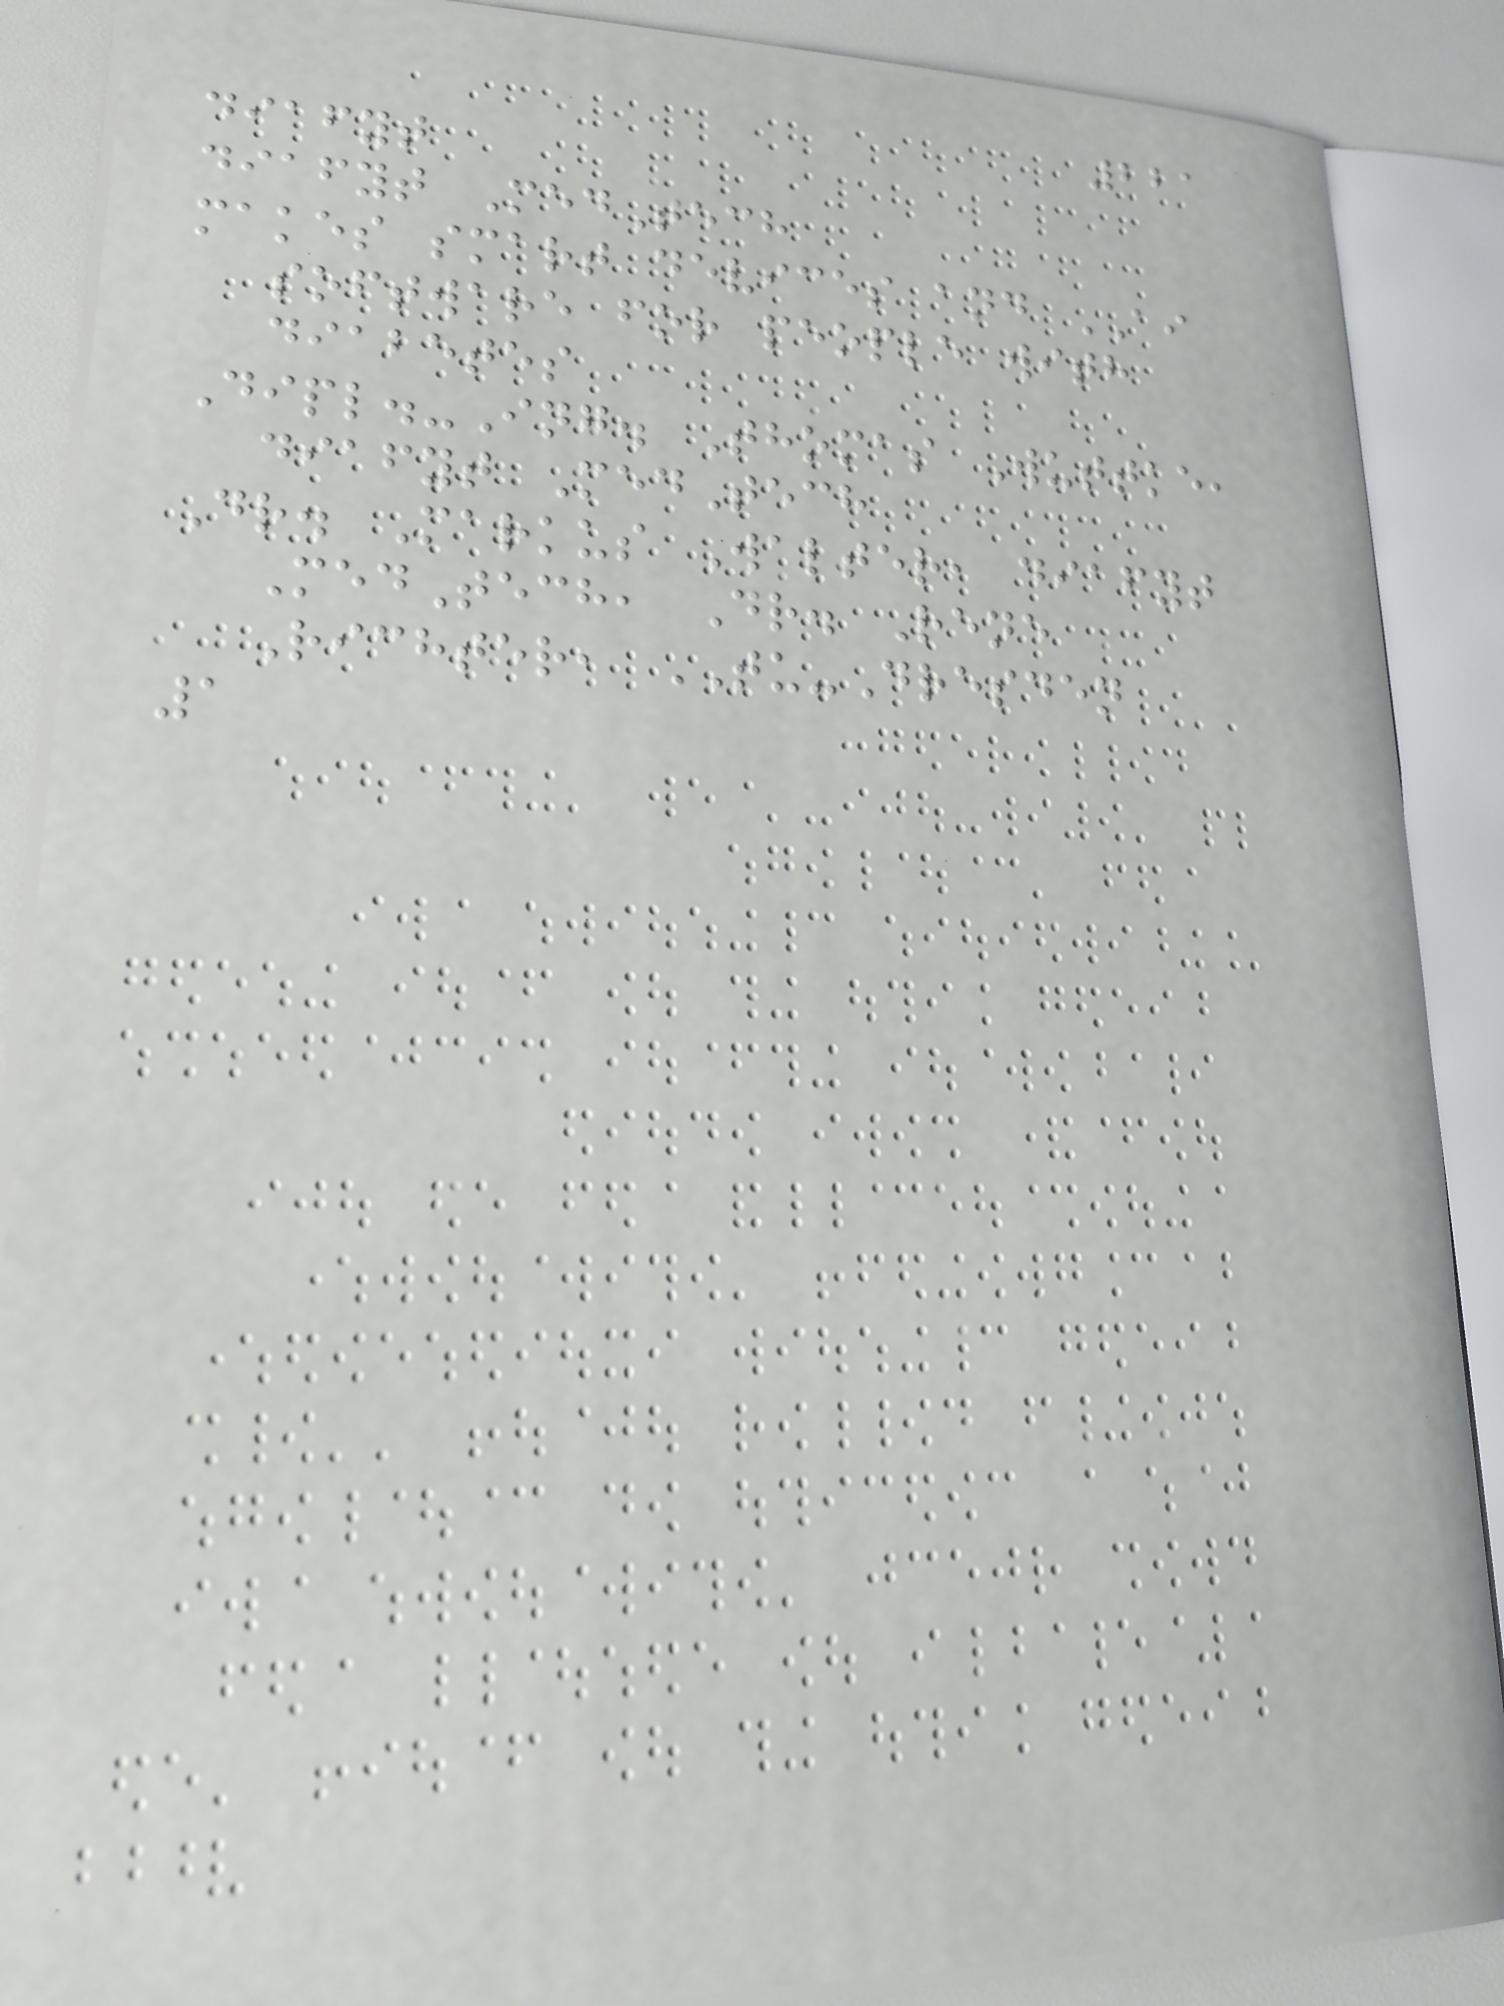221
diafyt
diafyt MedTech
makes smart devices and AI
software for people with
diabetes
Dipl.-Ing. Thomas Wuttke,
diafyt MedTech
Dr. Markus Walter, diafyt
MedTech, Dr. Rene
Richter, TU-Dresden
1
